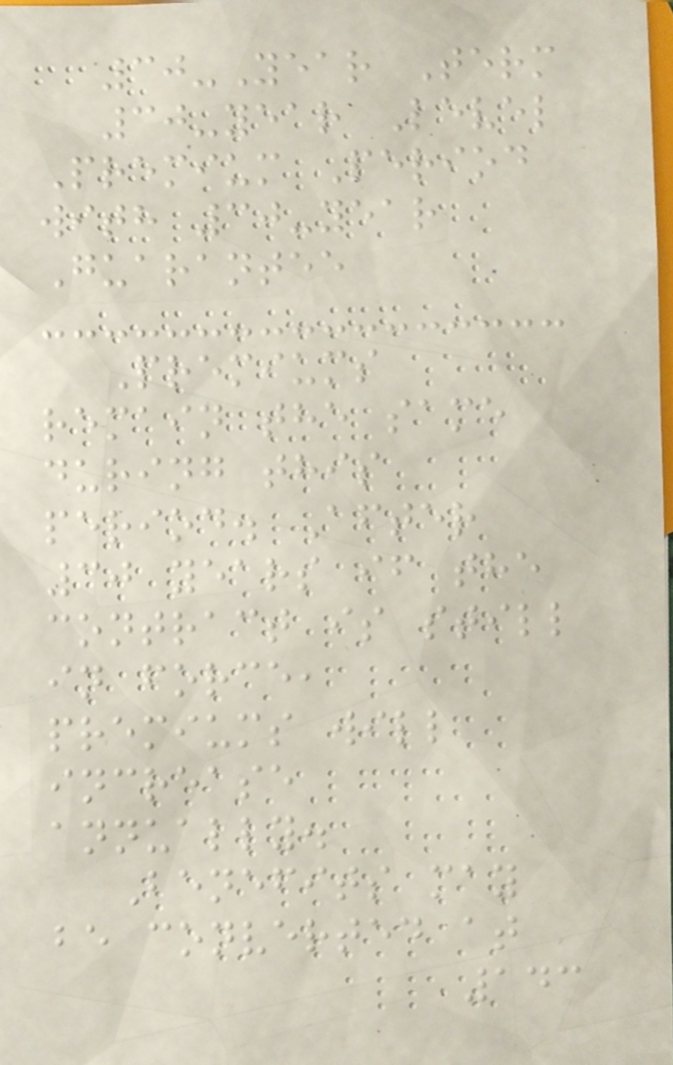30-Year Term
30-year Level
Premium Period
with 30-year
Guarantee
Premiums
remain the same
during this
period. After
30 years if the
contract is still
in force,
premiums will
increase
annually.
Benefits may
be converted at
143
